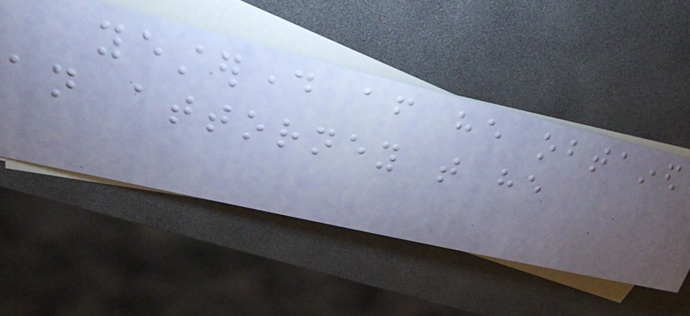yesterday after he obtained
an attorney that he
